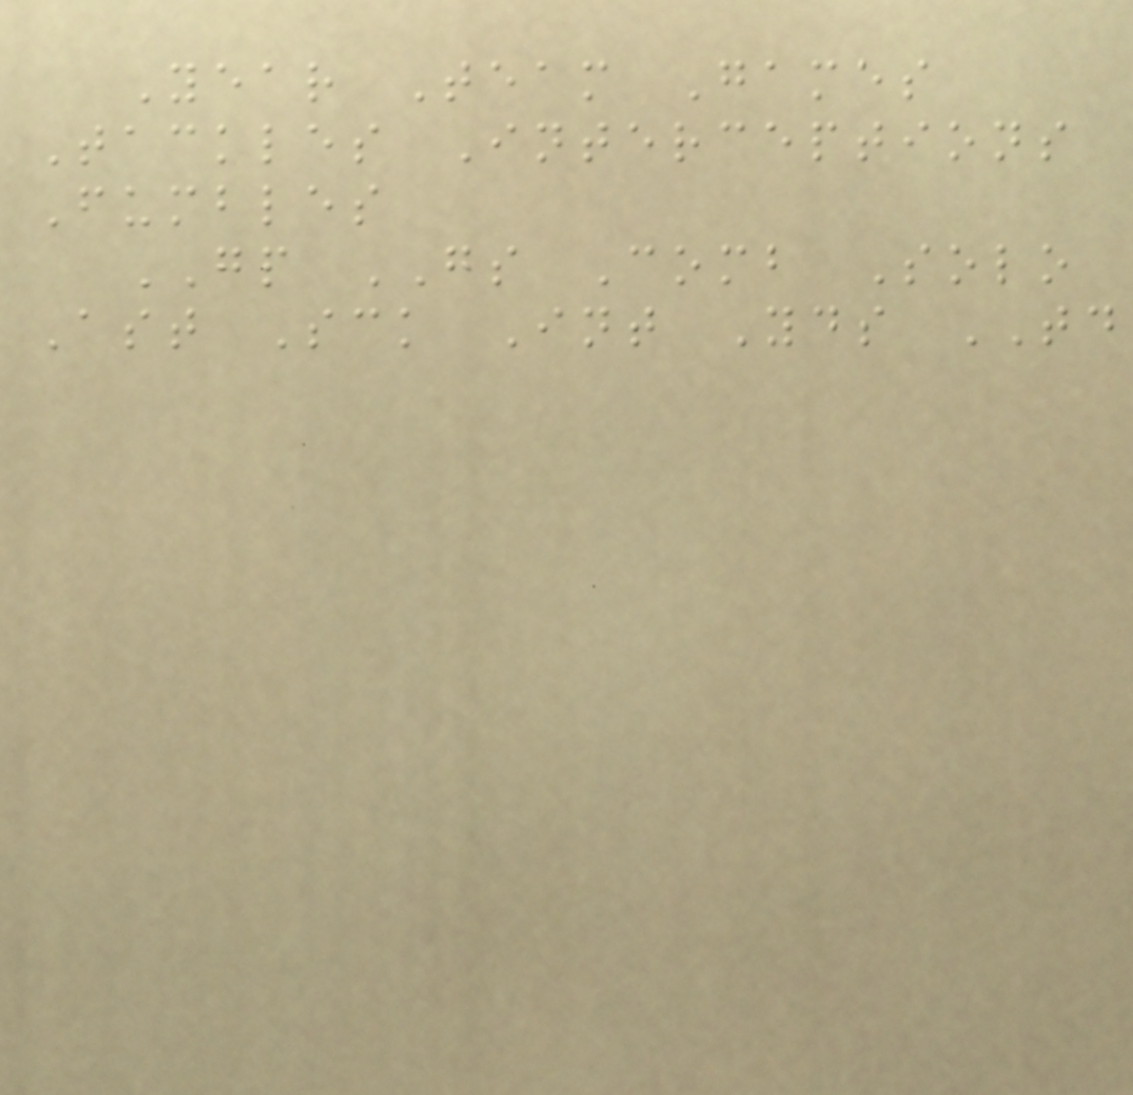Year Team Games
Tackles Interceptions
Fumbles
GP GS Comb Solo
Ast Sck Int Yds TD
